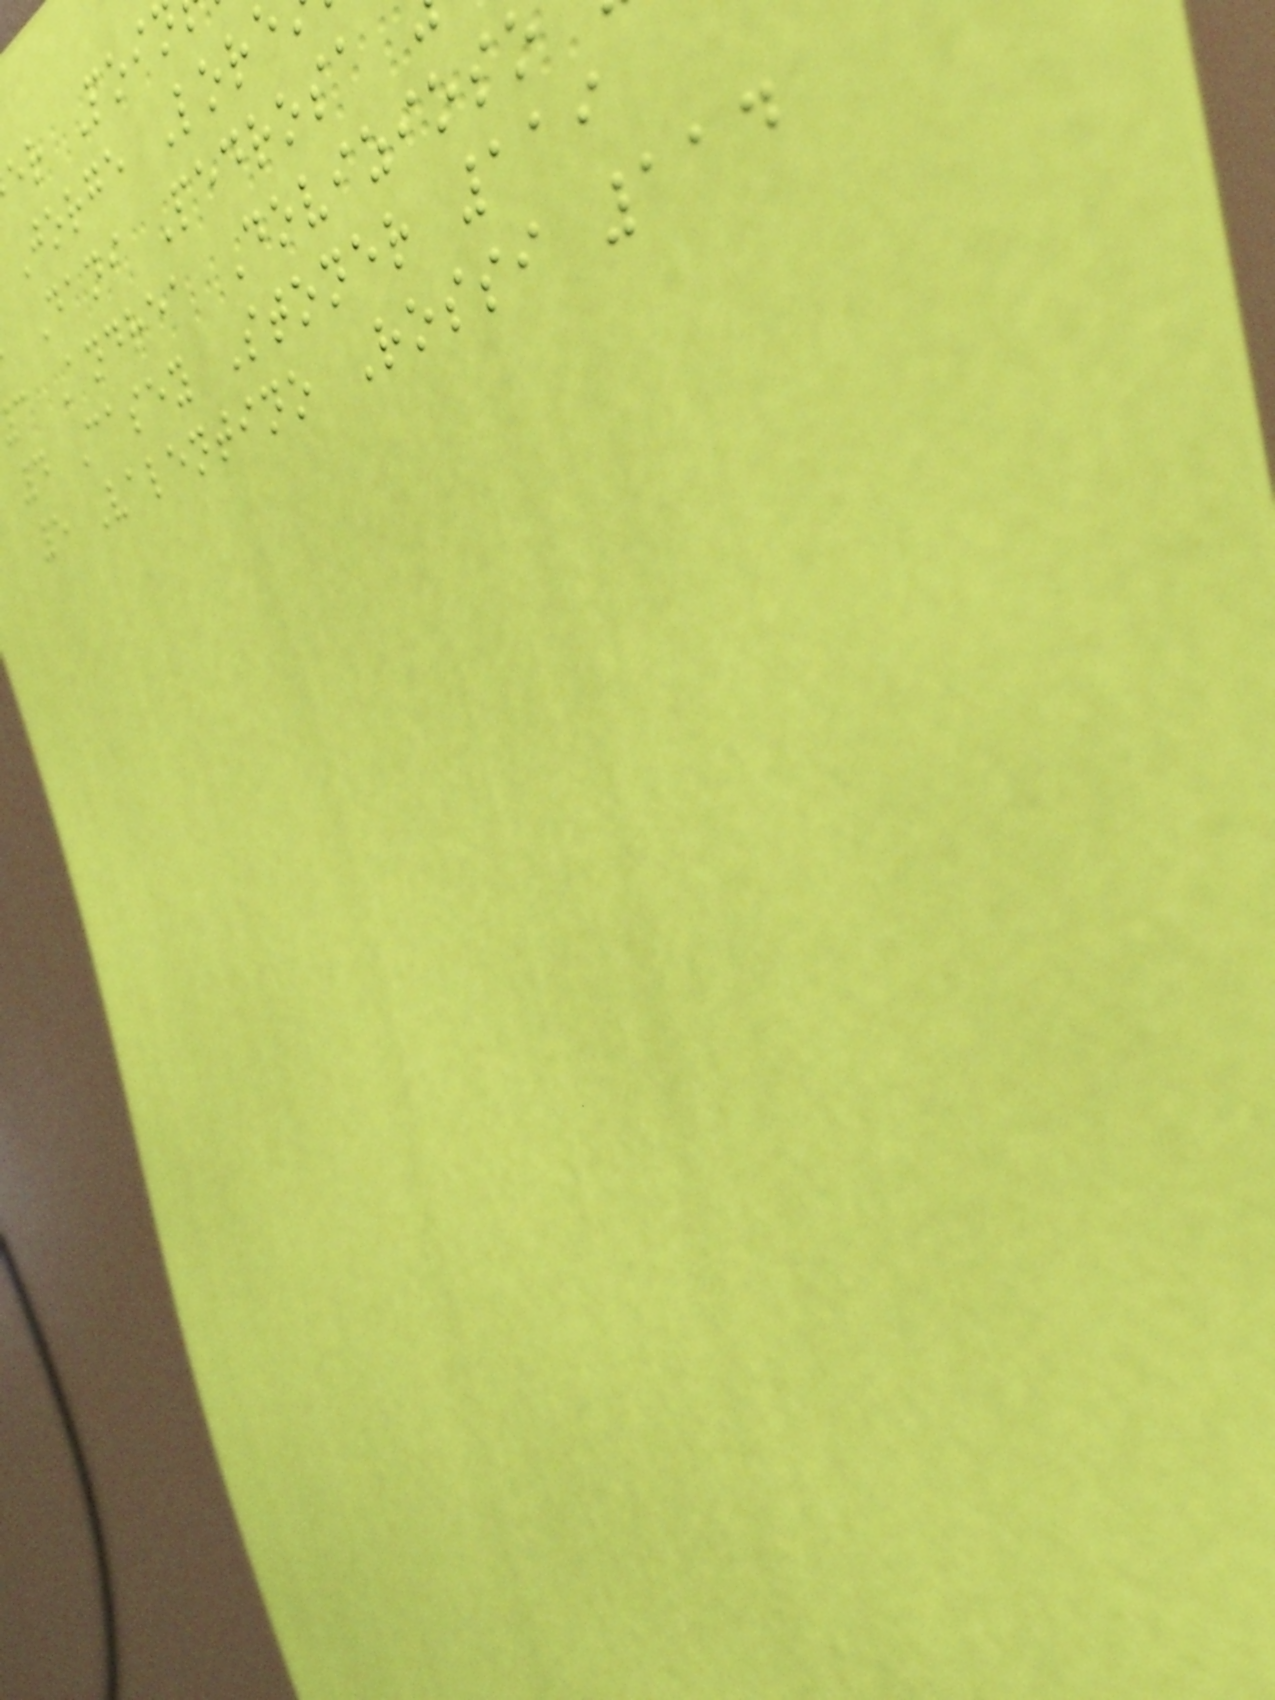er Poi
Jorge Lor
Dani Pedrosa
c Andrea Dovizioso
4 Casey Stoner 119
5 Valentino Rossi 114
